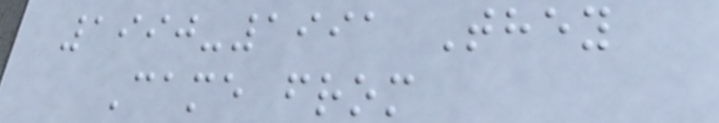1990-1991 They
Came from
